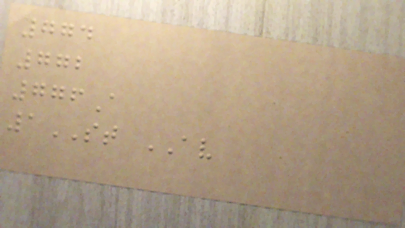774
772
776A
1ST AV
